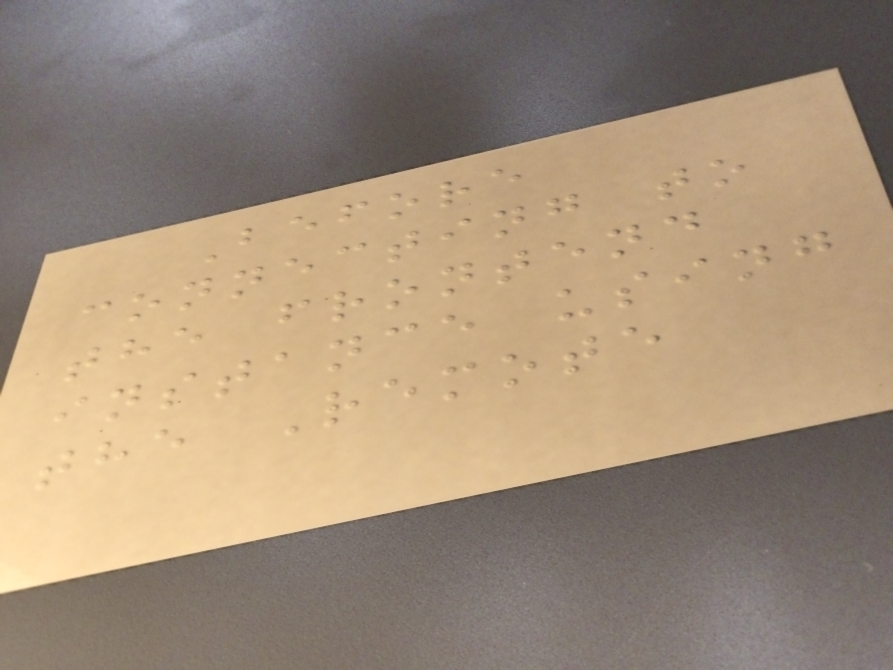Before
connecting to
the frontend
instance using
the Remote
